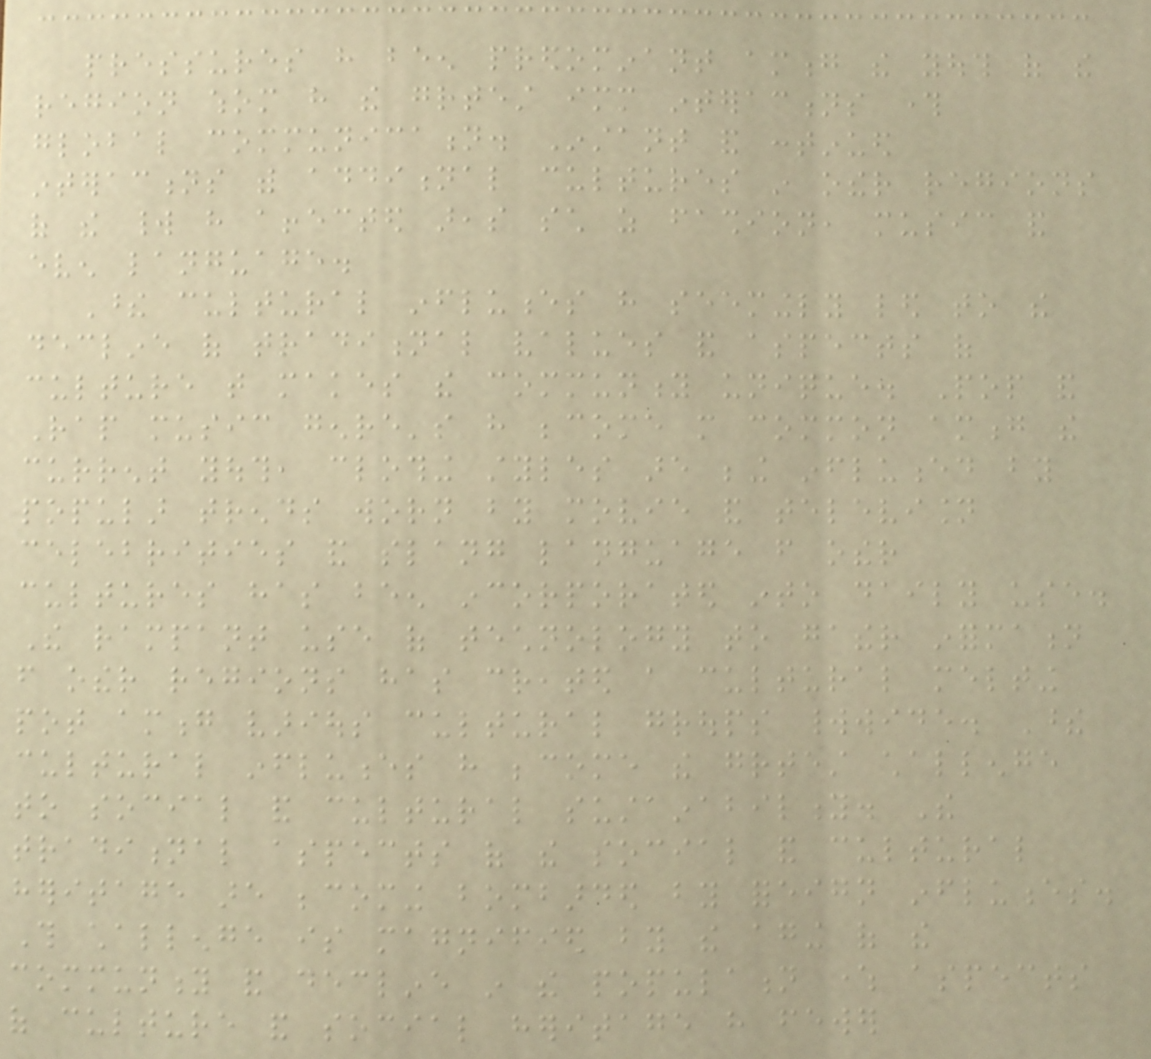pressures have been predominant among the youth of the
region whom have the greatest immediate interactions through
global communication. Instant and continued
interactions with additional cultures in other regions
of the world have affected areas such as fashion, music and
even language.
These cultural influences have seemingly led to the
decline of traditional values and aspects of
culture that makes the community unique. Pop and
Rap music genre's have become more common among the
current youth, clothing styles are being influenced by
popular trends worn by movie and television
celebrities and slang language from other
cultures has been incorporated into daily use.
The rampant use of technology to gather information
from other regions has created a cultural melting
pot among various cultural groups worldwide. These
cultural influences have become the greatest challenge
to social and cultural sustainability. The
traditional aspects of the social and cultural
heritage are becoming bombarded by foreign influences.
This challenge is magnified by the aging of the
community and decline in the population where aspects
of culture and social heritage have fewer
